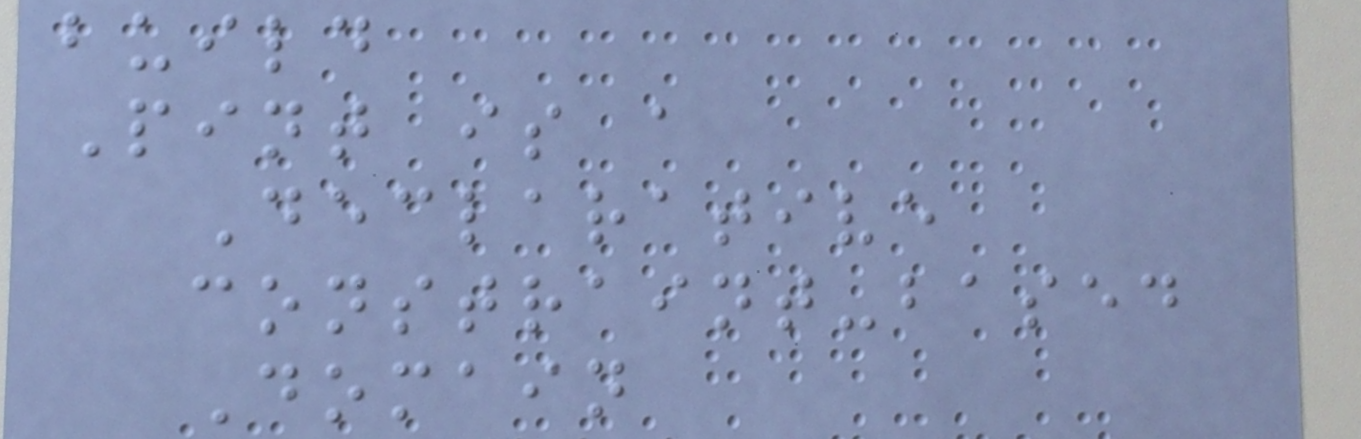build
Pint is a
Declarative
constraint-based
Domain
